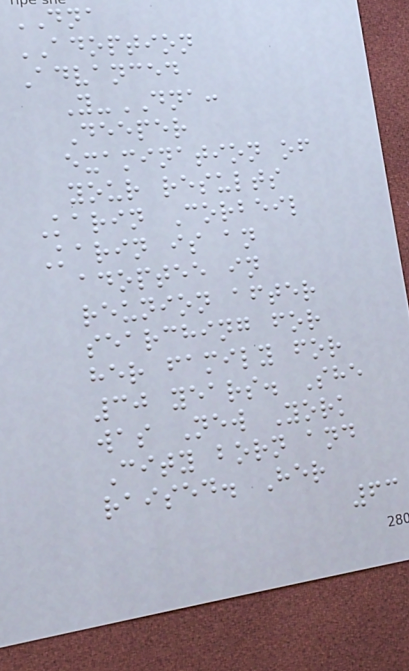DNA
ADOPTION
Advanced
Y-DNA:
Deeper
examination of
your results
Karin Corbeil
Karin is an
adoptee in
reunion after
searching for
her family for
30 years. She
was New York
City born and
raised. Her
63
